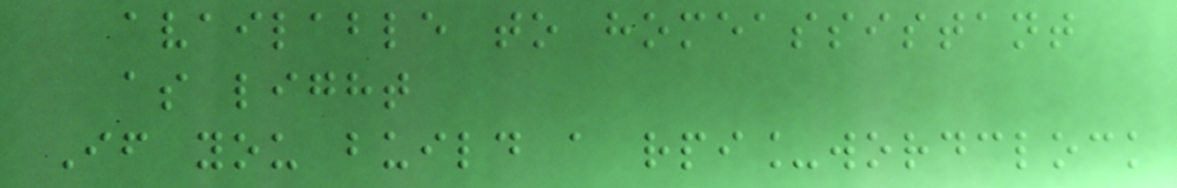available to homeassistant
as light
If you build a rpi_wordclock
